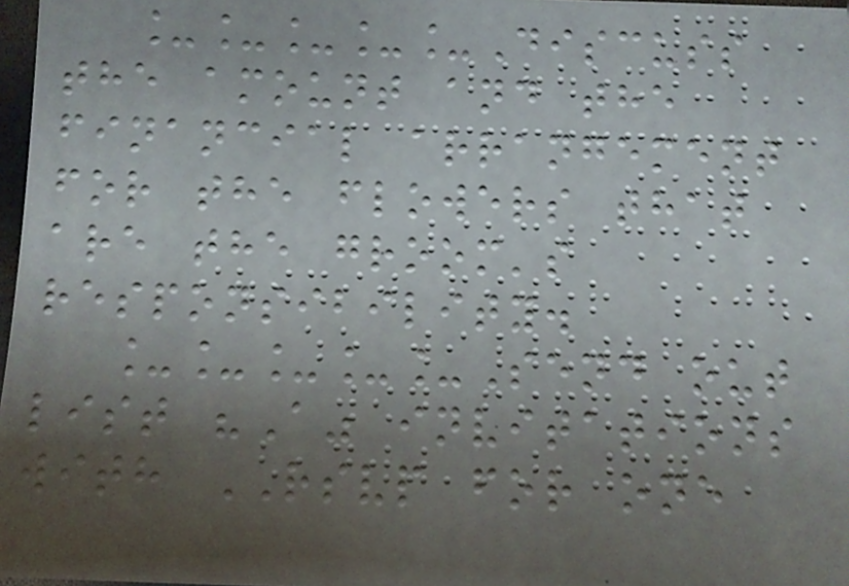_____Discuss
the amount and the
financial arrangement
for the flowers that
are the groom's
responsibility.
_____Send out
list "A" invitations
with RSVP for one
